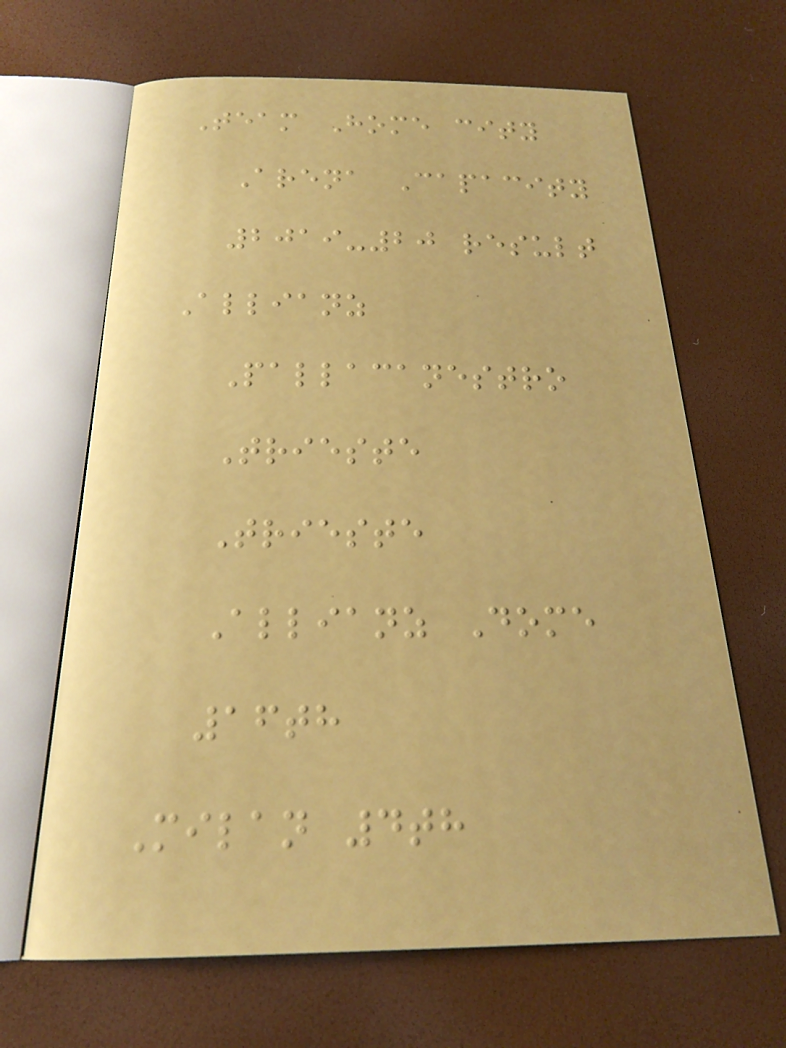Team Home city
Arena Capacity
2019-20 result
Allianz
Pallacanestro
Trieste
Trieste
Allianz Dome
16th
Milan 4th
